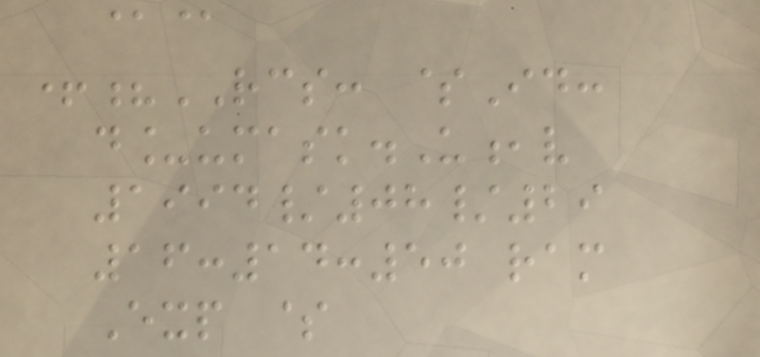@@
+?RCS: $Id:
d_umask.U,v
1994/08/29
16:14:50 ram
Exp $
